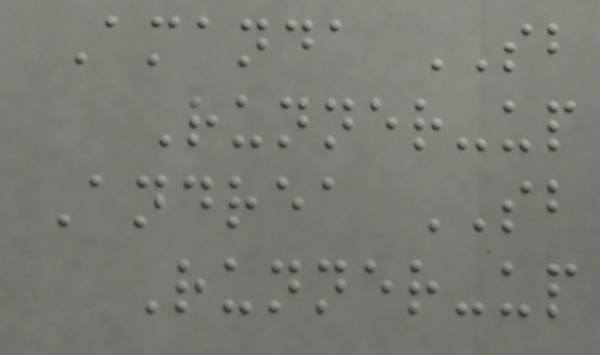Amanda SB
Runner-up
Andrea SB
Runner-up
